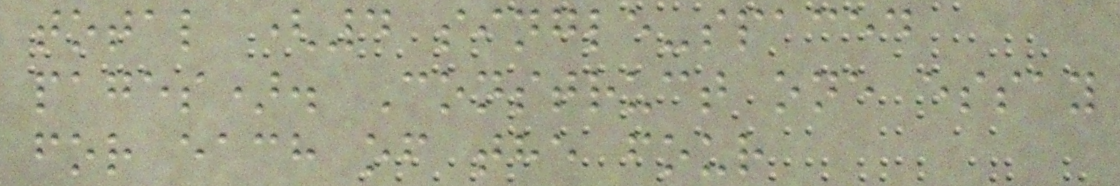total (4 single-spaced
pages). Construct one essay
for each of the four
